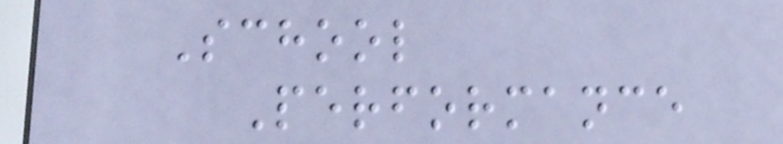School
Performance
